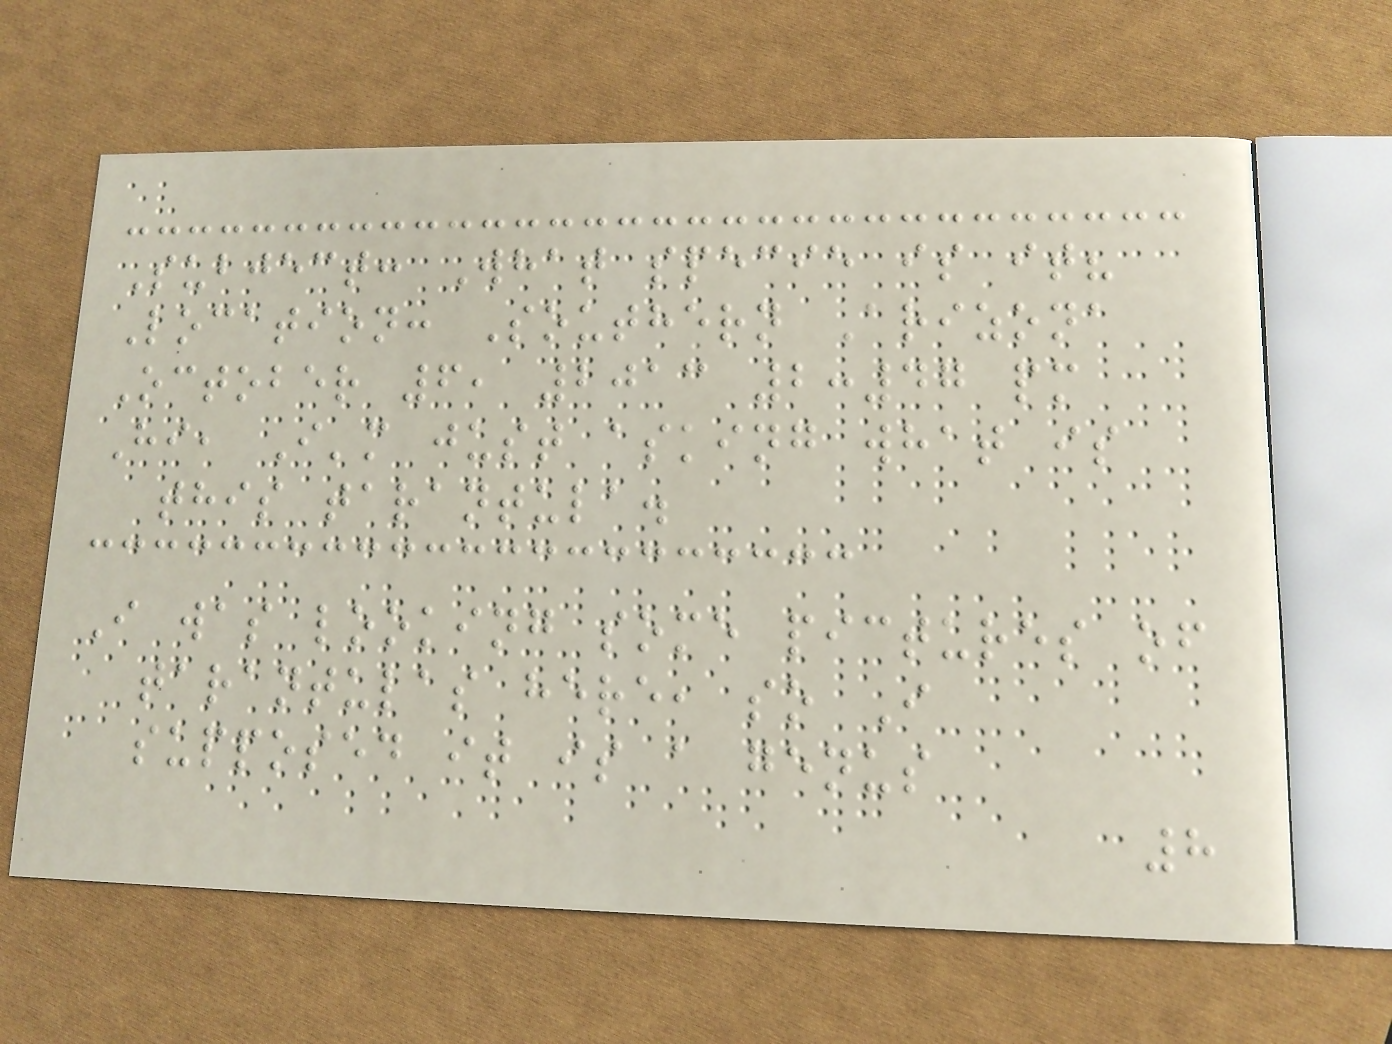Subject: What specie is it?
Location: Southern Arizona
October 6, 2013 2:47 pm
Hi, I'm just asking what is
this tarantula.
I was looking some pictures of
tarantulas here, so I
supposed it is a genus
8
